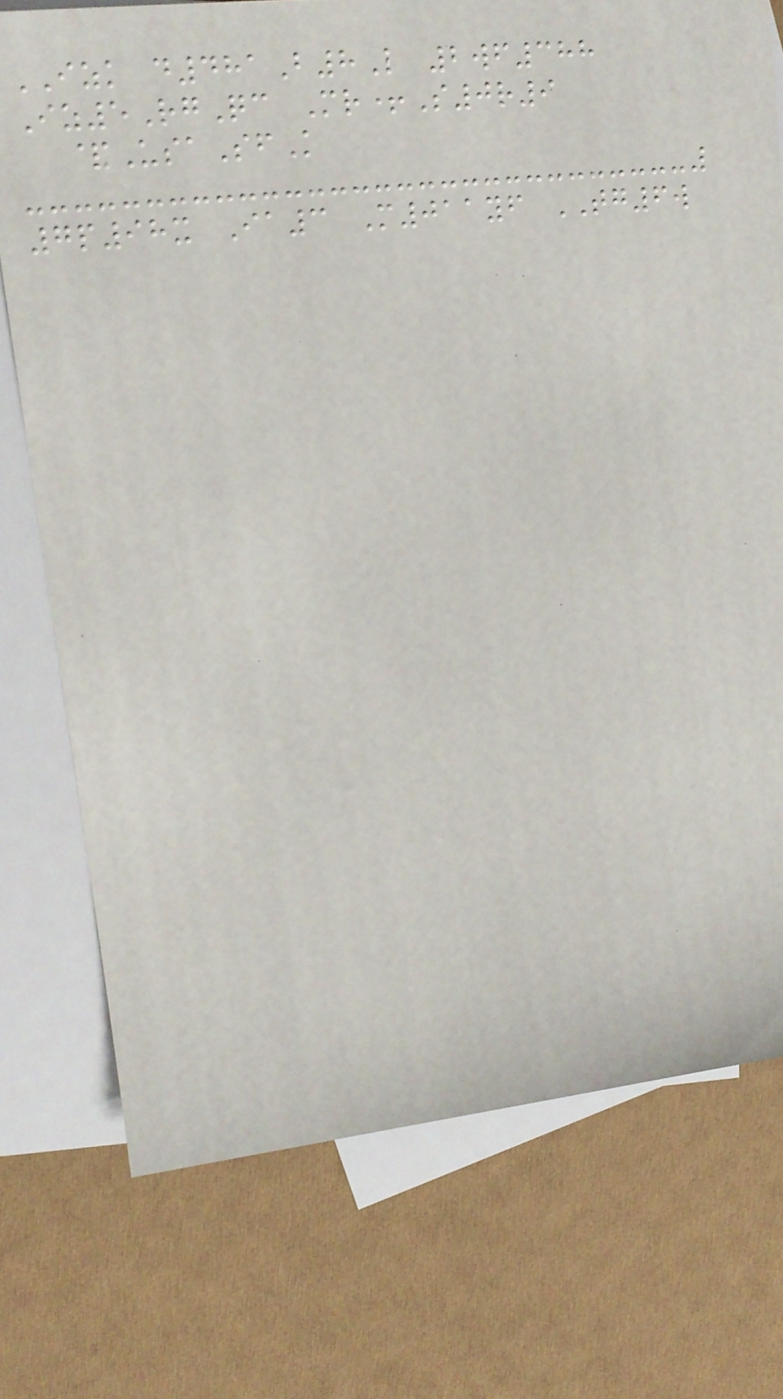IZK d481B8L 2wf388
Iz5RgQc Mr+S0r9
&UsaSfK
7p98x Ia3 M011yf TG6w
